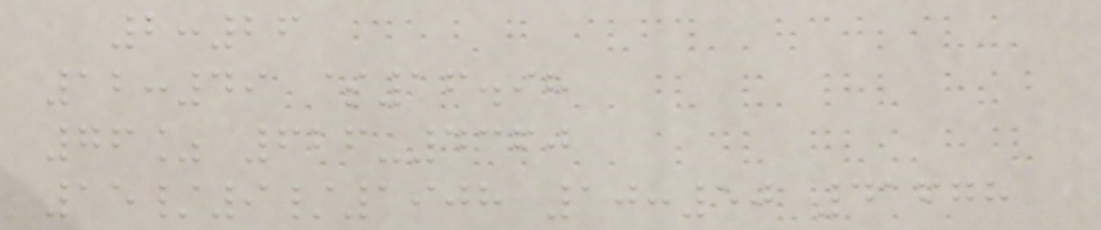2:26
12:49 $16.98
76% 626-4360
15/9/1908 10:50 41678
